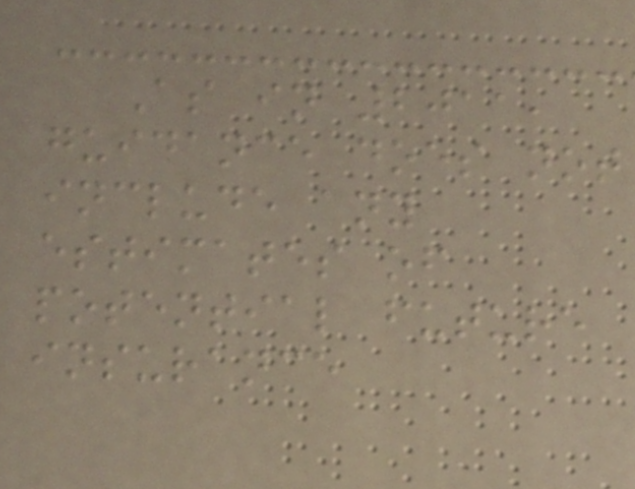As in 2011,
guidance does not
include any
estimates of
potential future
insurance
